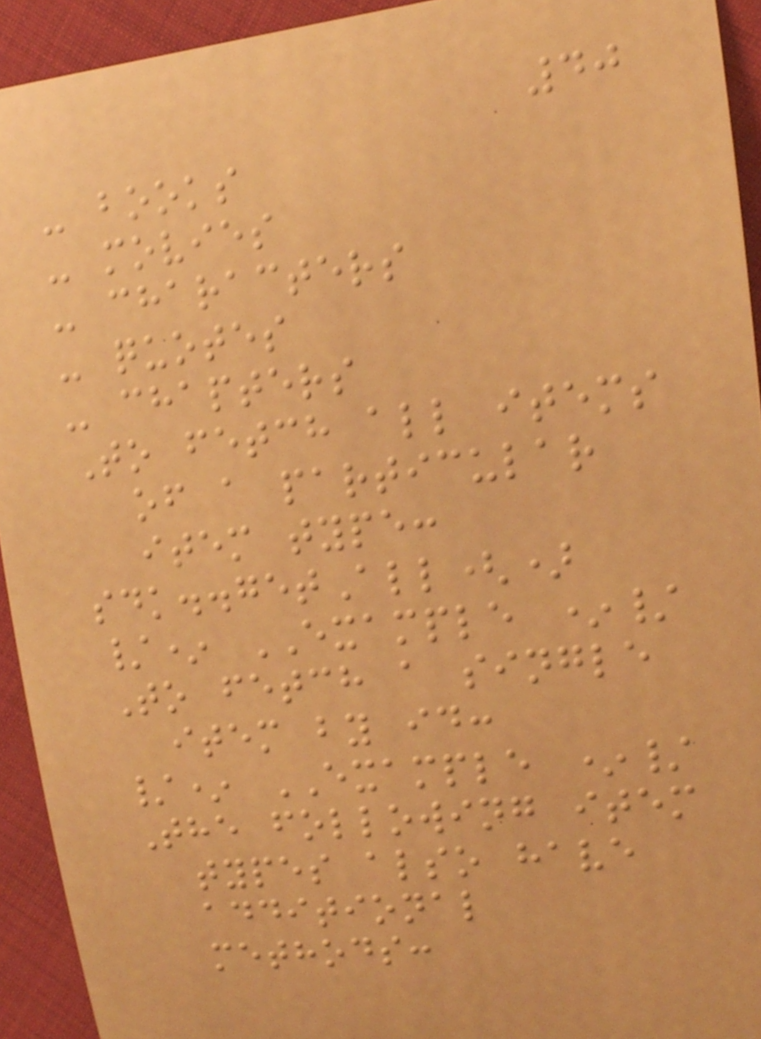40
- books
- movies
- characters
- quotes
- chapters
To fetch all items
of a particular
item type:
sdk..getAll()
/* EXAMPLE */
To fetch a single
item by id:
/* EXAMPLE */
The following item
types also have
additional
methods:
